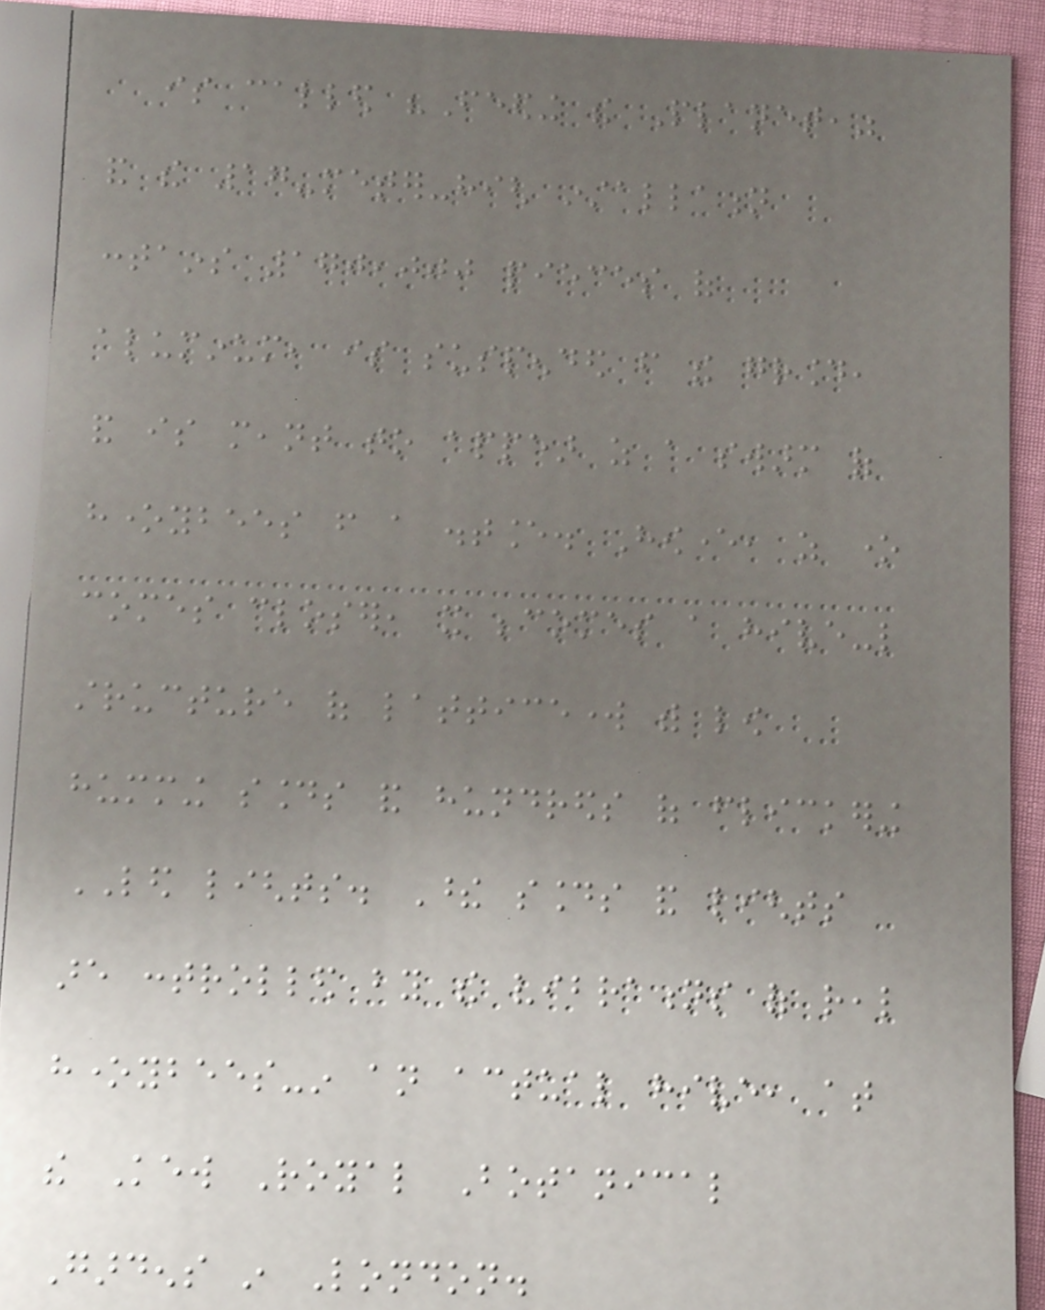is called "Feeding the Planet,"
and the 17-meter-high installation
contains 170,000 pieces of
aluminum, is suspended from the ground,
and is meant to appear as a swarm of
honeybees from a distance. However, as one
comes closer, it becomes a hive-like
structure of latticework with low
humming sounds and hundreds of flickering
LED lights. These sounds and lights
are controlled by the vibrations of real
honeybees-in an actual hive, at
the Kew Royal Botanical
Gardens in London.
